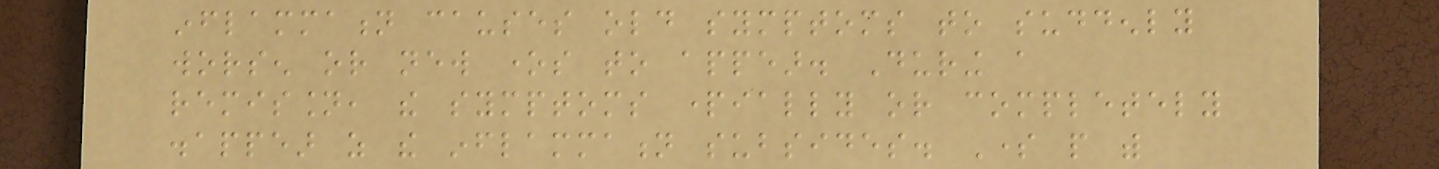inflammation causes old symptoms to suddenly
worsen or new ones to appear. During a
remission, the symptoms partially or completely
disappear as the inflammation subsides. Some people with
